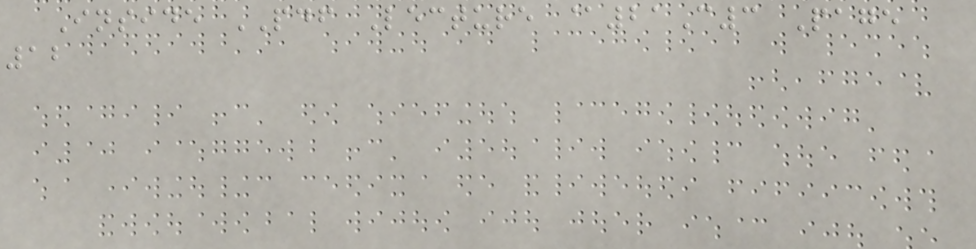Inside PDF Lecture @21C3 Page
12
